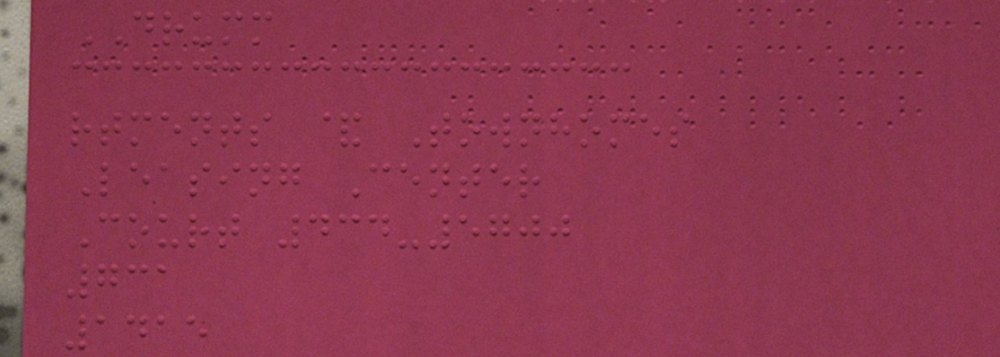DRUMM
rtments & Townhomes
Leasing Center
Court 434-5700
731
1415
